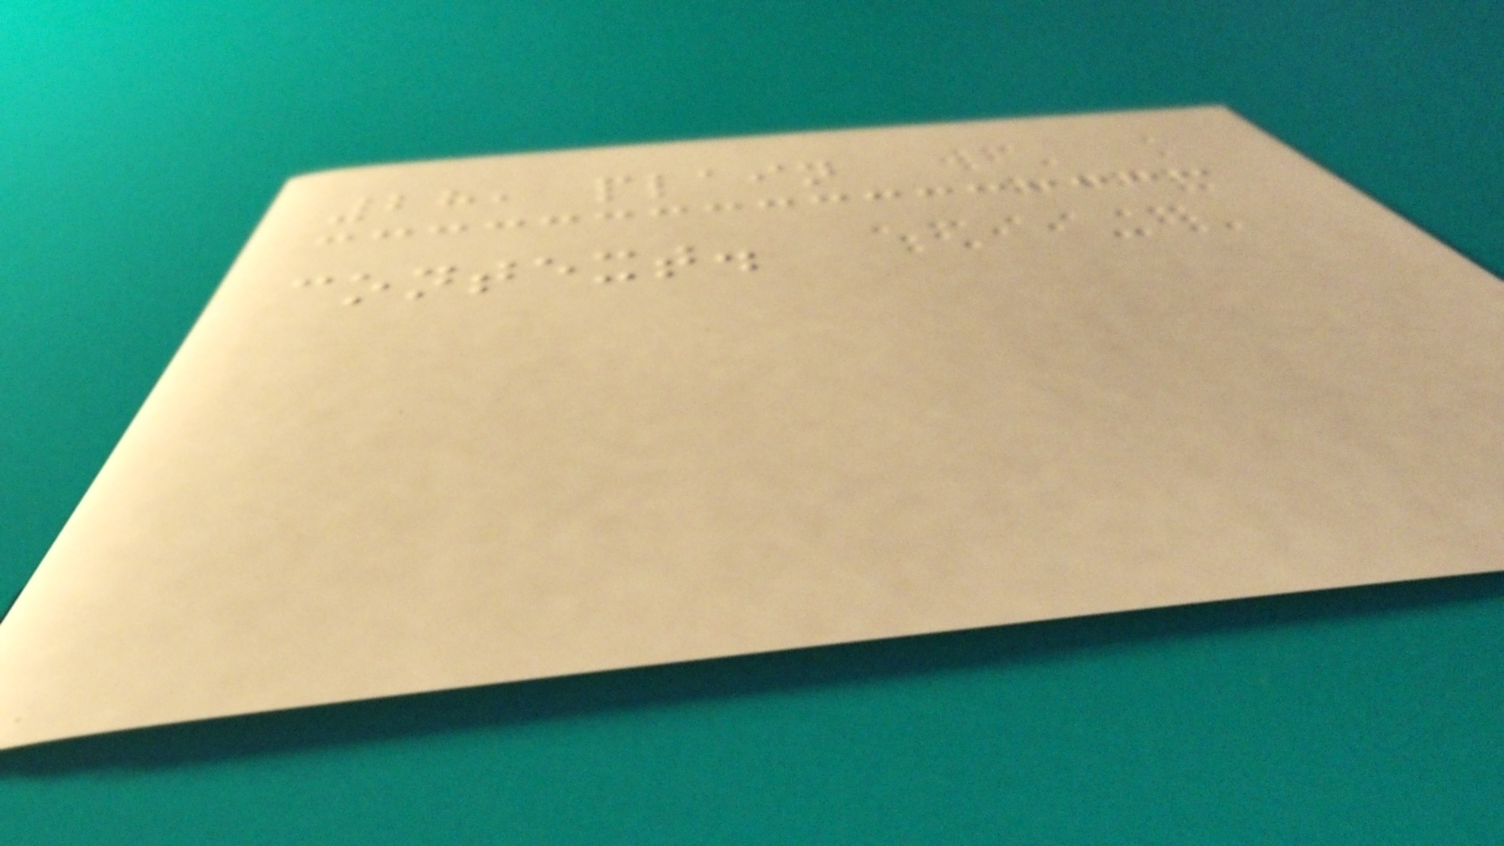28, plain
context.
